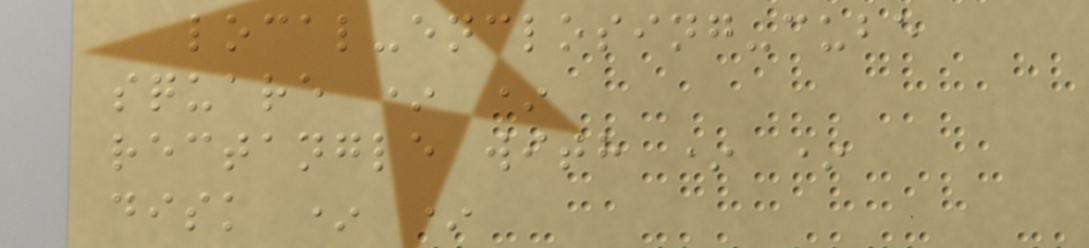local-enclosing-cube
square * *
rectangle with * *
disk * *
